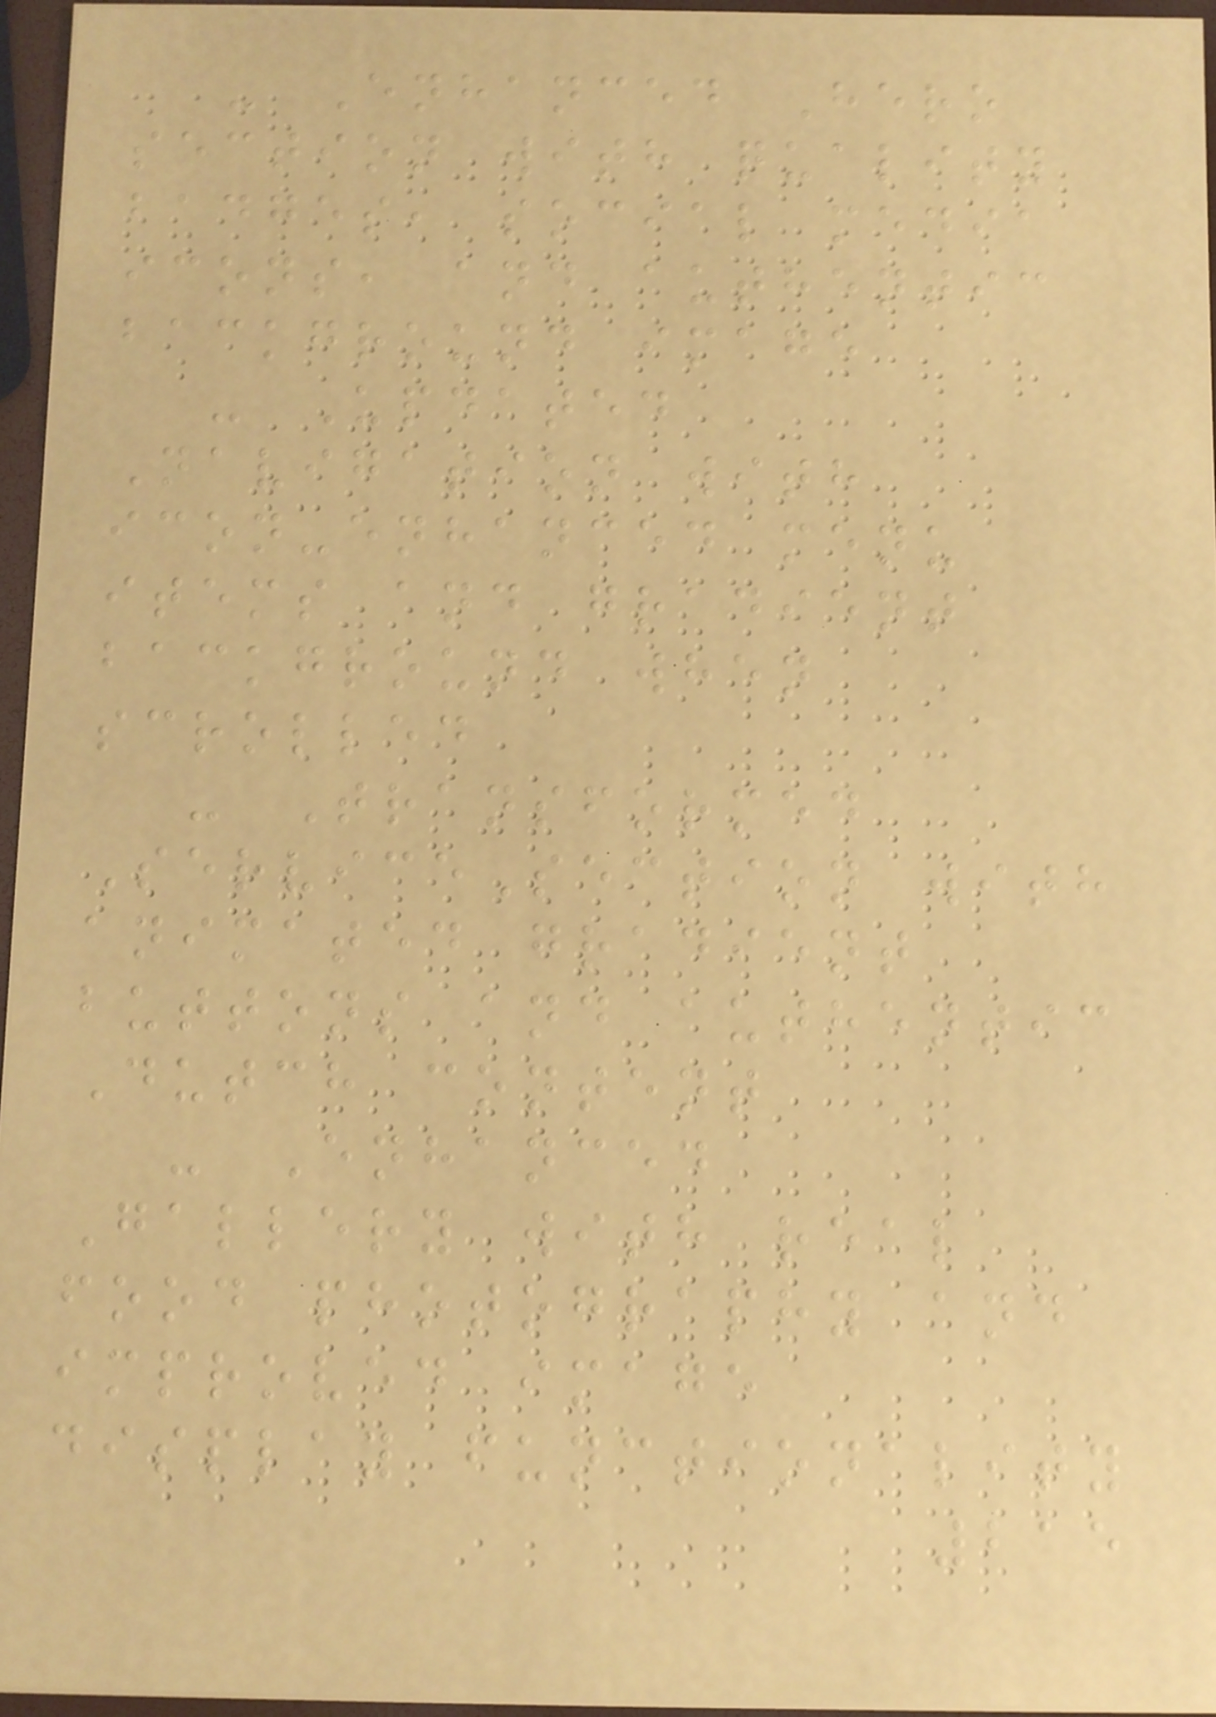- Enhanced Hero
section with quality
badges, social media
icons, and authentic
background image
- Updated
Navigation with
icon-enhanced menu
items and gradient
background when
scrolled
- Transformed
ServiceSection with
animated gradient
buttons and authentic
Dutch content
- Enhanced
Gallery with real
food photography and
improved image
display functionality
215
